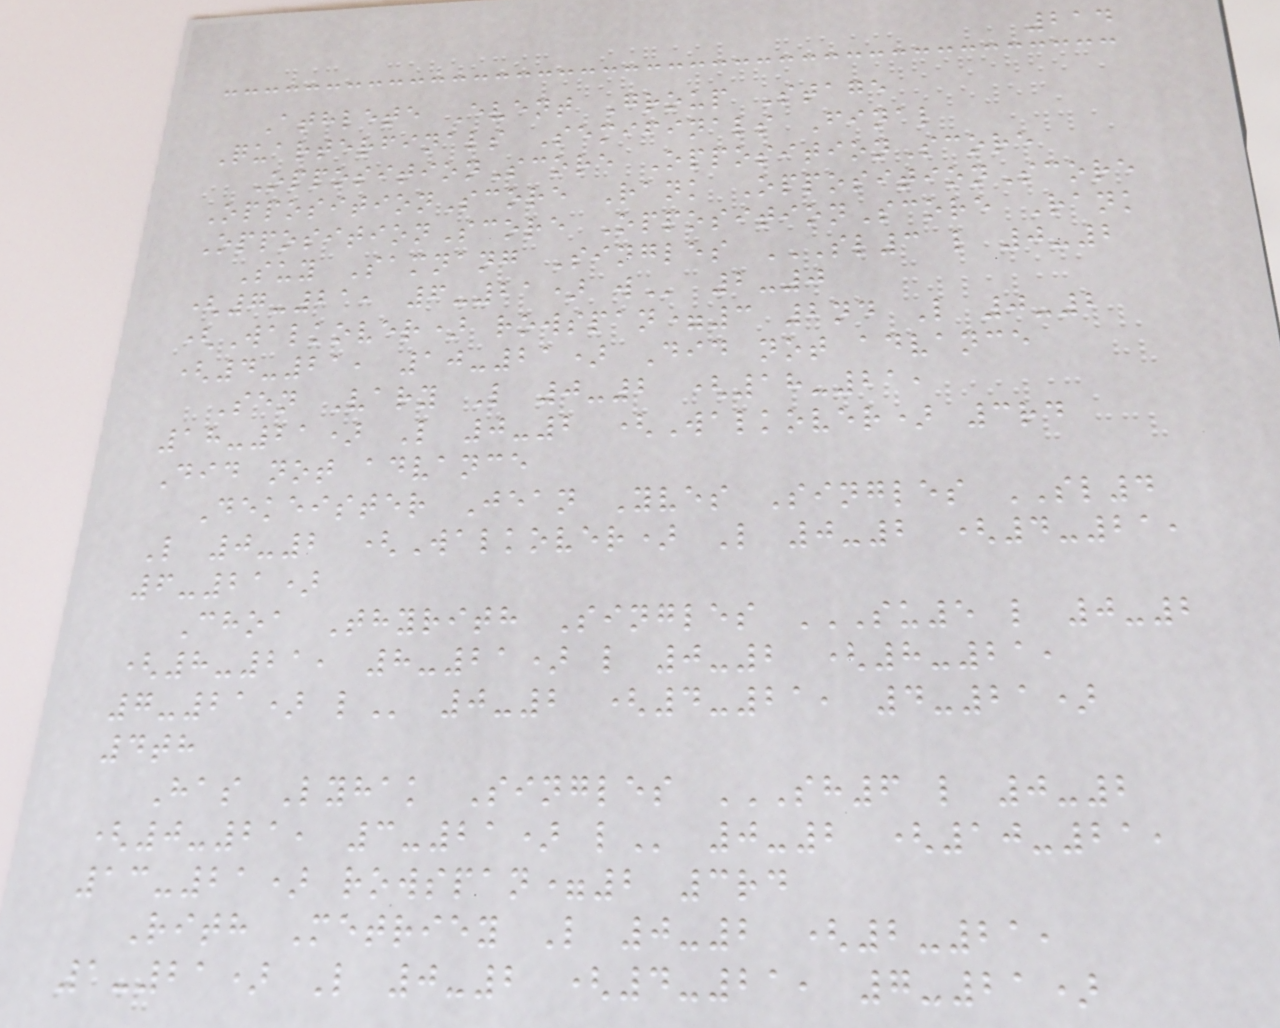214
Athlete Event Group Stage
Quarterfinals Semifinals Final
OppositionScore OppositionScore
OppositionScore Rank OppositionScore
OppositionScore OppositionScore Rank
Suy Samnang Singles SL3 L 0-2
(7-21, 6-21) W 2-0
(Walkover) rowspan=3 2nd L 0-2
(4-21, 10-21) Did not advance
Sen Vary L 0-2 (18-21,
18-21) L 0-2 (Walkover) 3rd
Did not advance
Dekeister Jean Yves Singles SL4
L 0-2 (Walkover) L 0-2 (4-21,
6-21)
Choa Thyrith Singles SU5 L 0-2
(8-21, 8-21) L 0-2 (8-21,
7-21) L 0-2 (4-21, 4-21)
4th
Has Lyhak Singles SH6 L 0-2
(0-21, 3-21) L 0-2 (10-21,
13-21) rowspan=2 3rd
Rith Metriey L 0-2 (2-21,
1-21) L 0-2 (4-21, 7-21)
